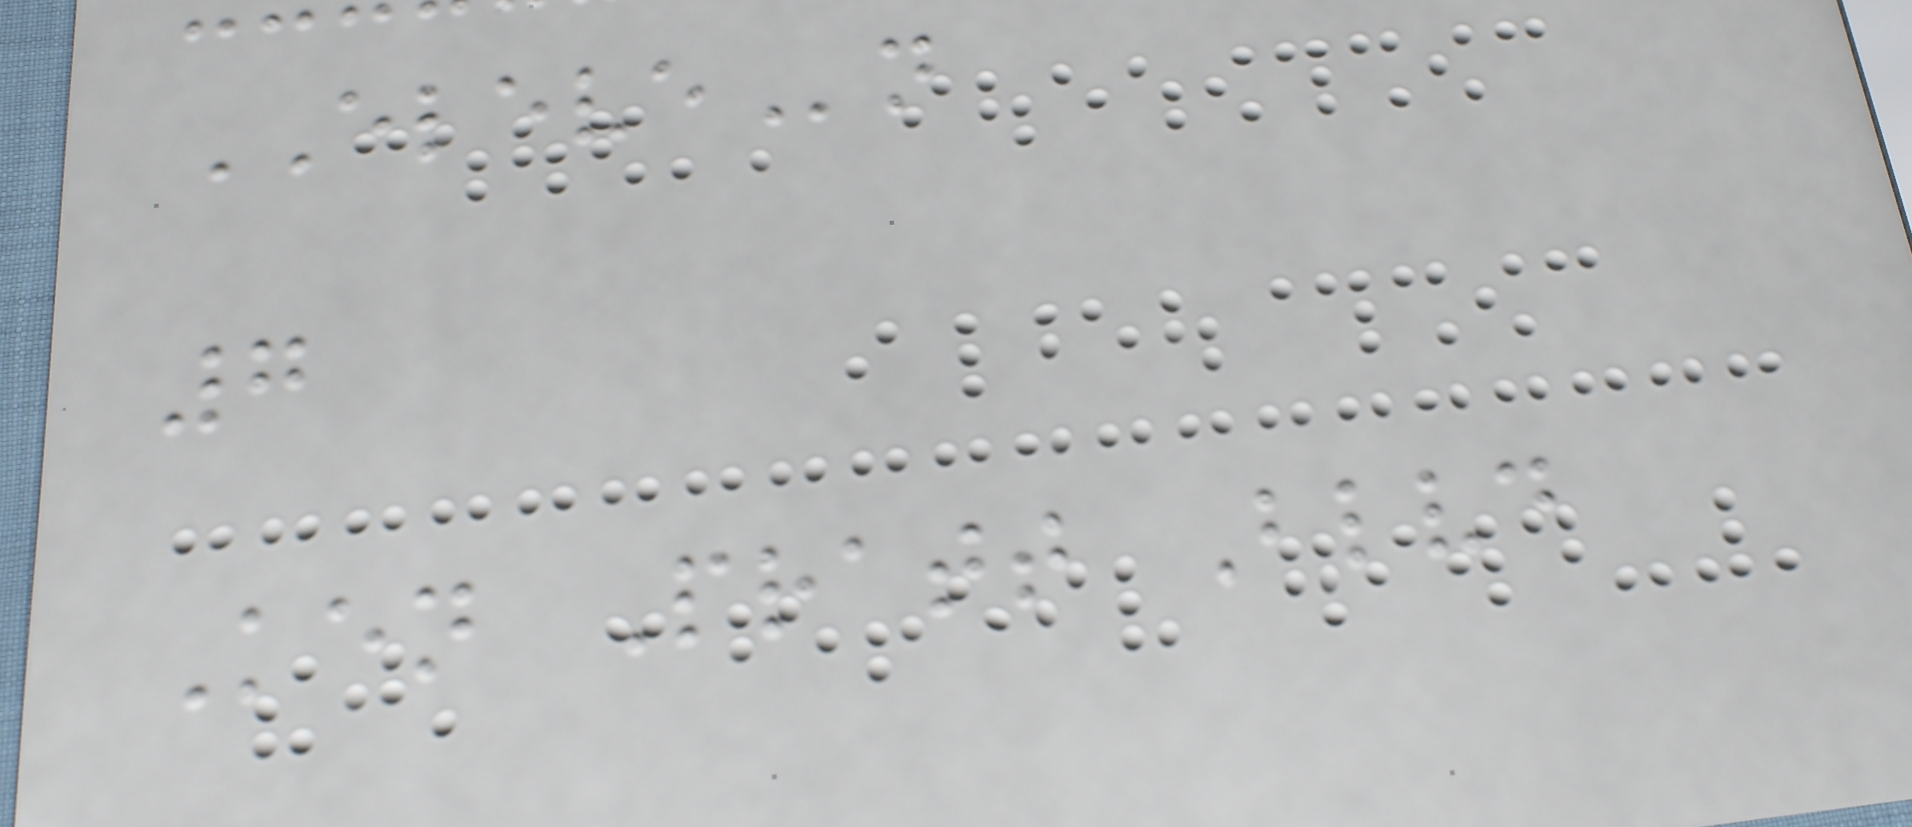ELEVEn
7
Ken Pratt Blvd
